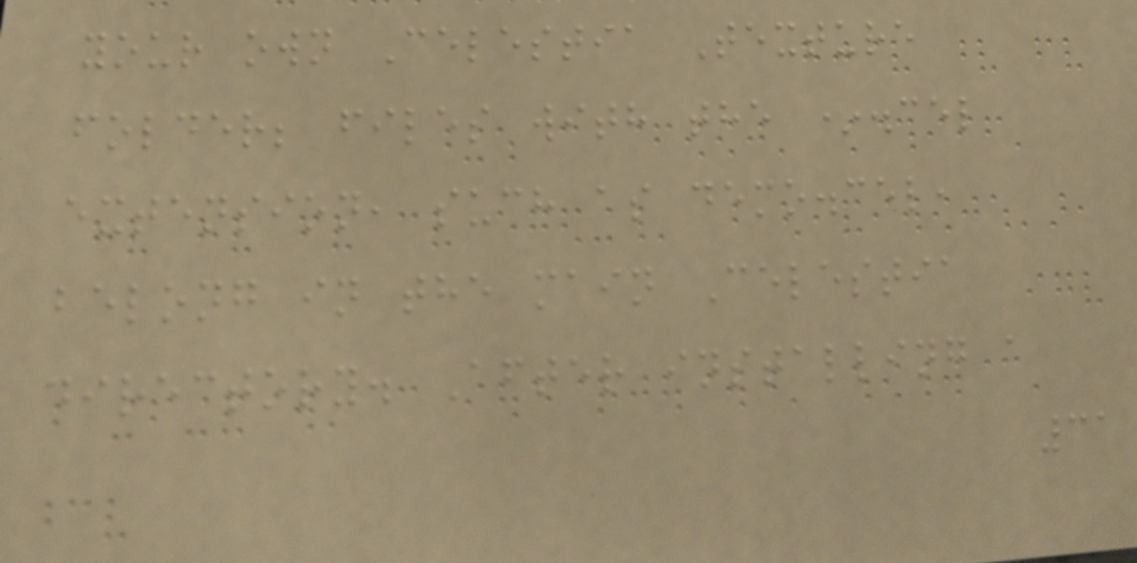your own Celestia Texture
folder; files with the *.cel
extension, such as demo.cel,
belong in the main Celestia
directory. After installing a
31
